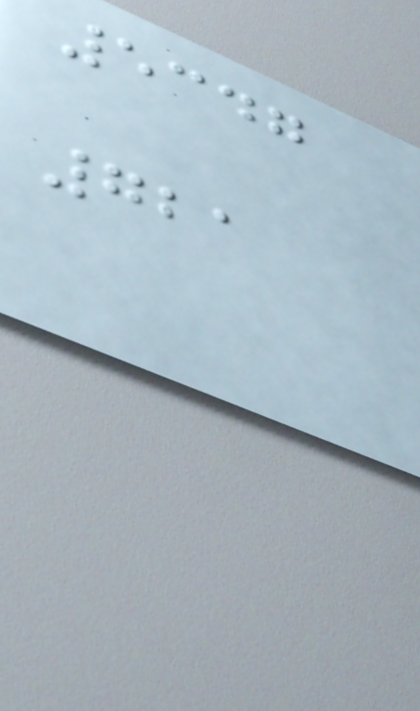5347
721
